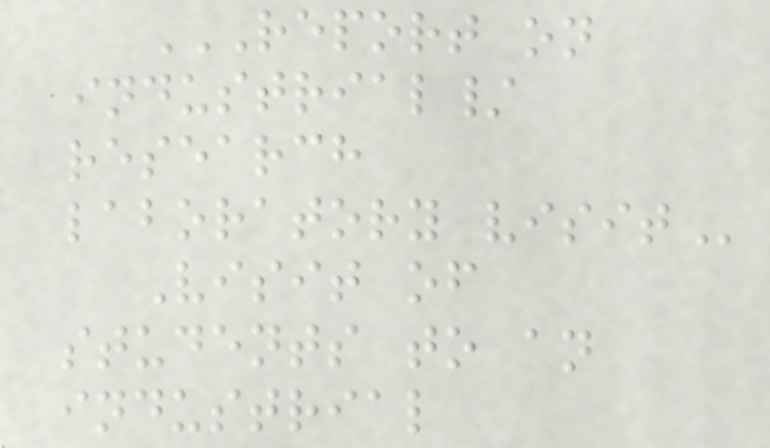REPORT ON
INDUSTRIAL/
RESEARCH
LABORATORY VISIT
Visit of
students to an
industrial
